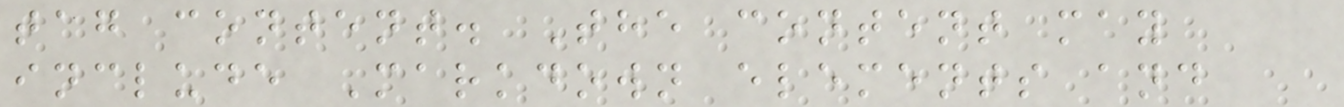tag content. The content may
include Markdown elements and
